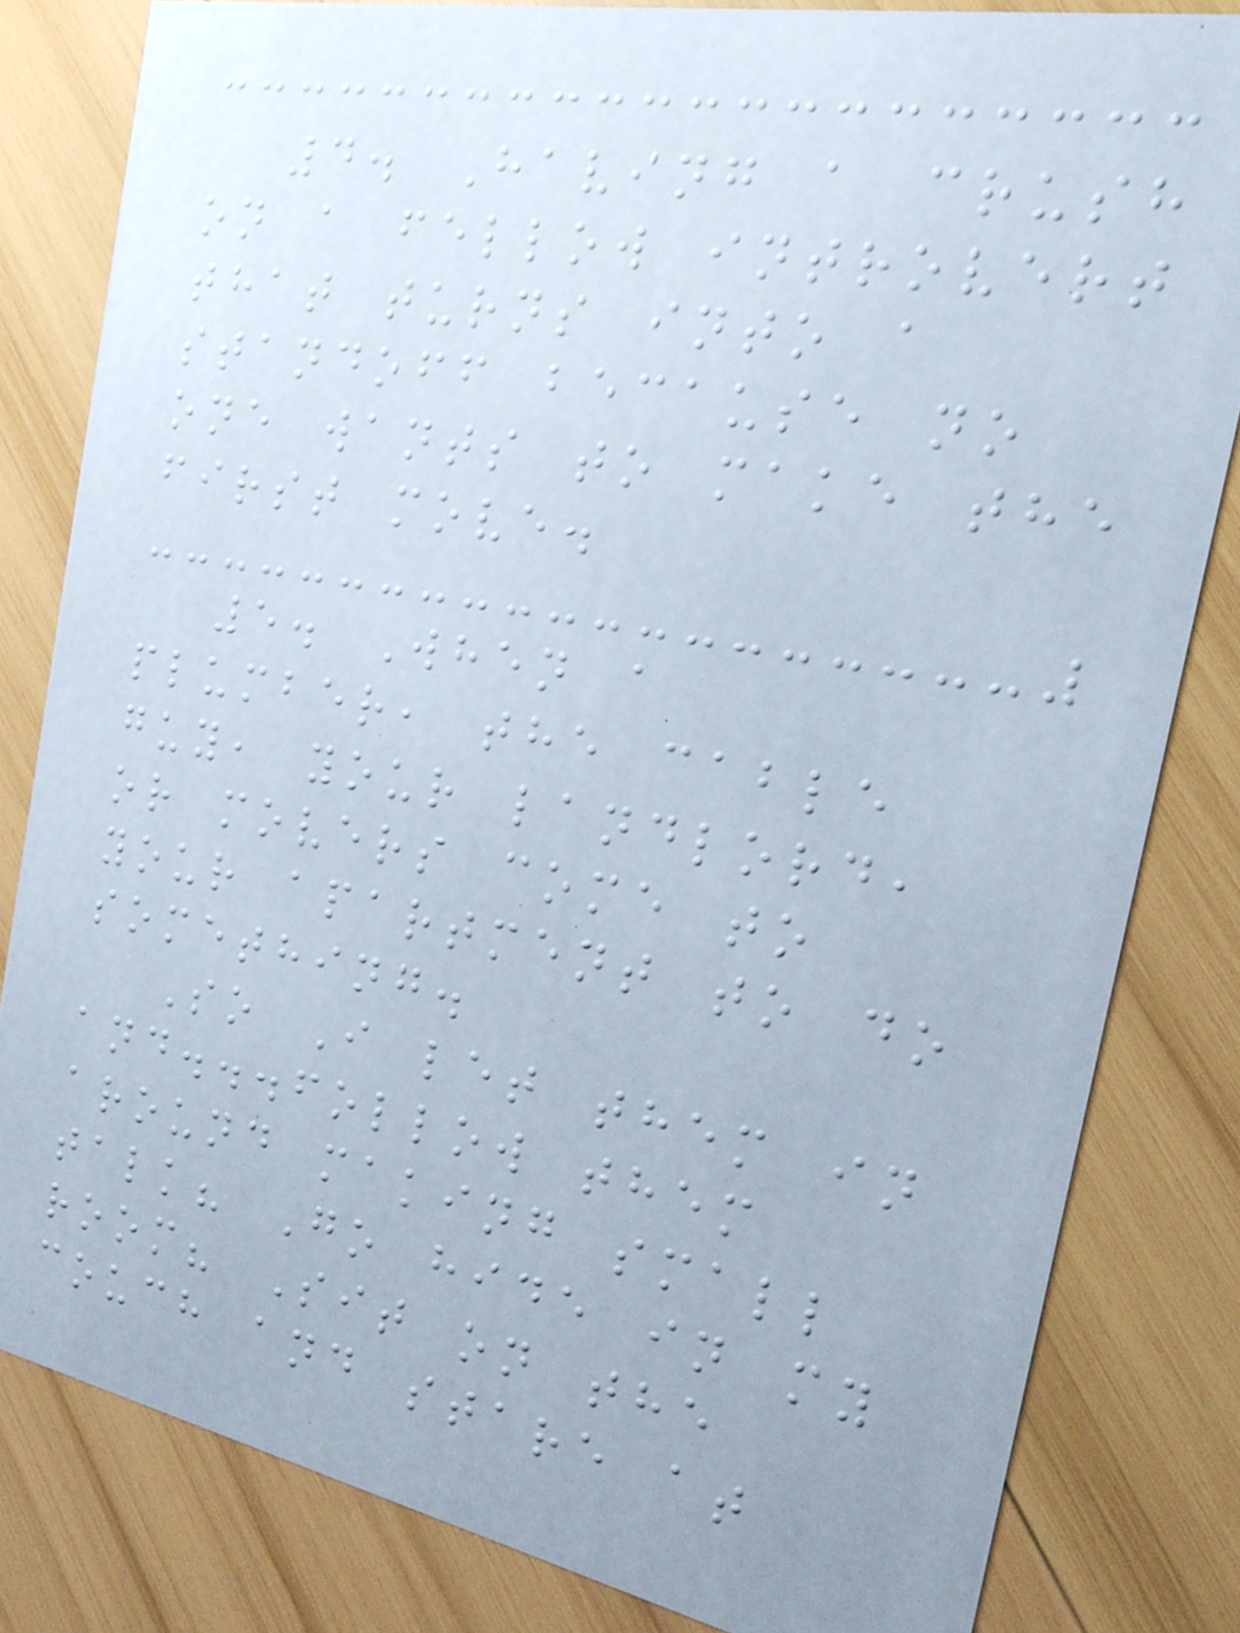4. Having a crush
on a fellow introvert
that turns into a
standoff because no
one wants to make the
first move.
5. When a
plumber, the cable
guy, your landlord,
or movers come to
your apartment to do
something.
So I let them in
and...follow them
around making small
talk? Go hide in my
room? Sit on the
couch and stare at
